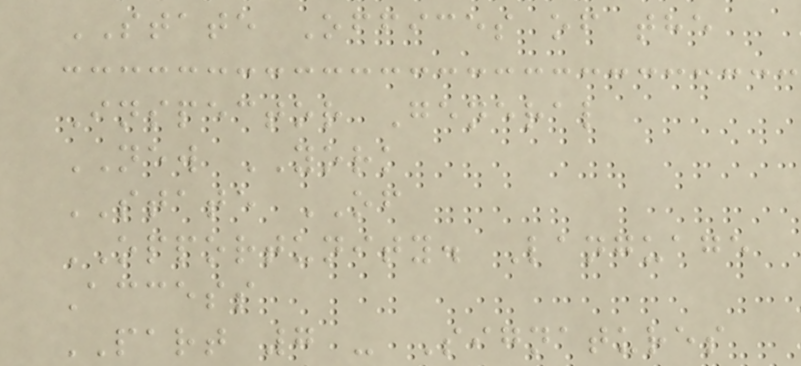STATE Offices of the
Inspector General
NEW YORK
STATE OF
OPPORTUNITY. Language
Access
PART 7 - Signatures
